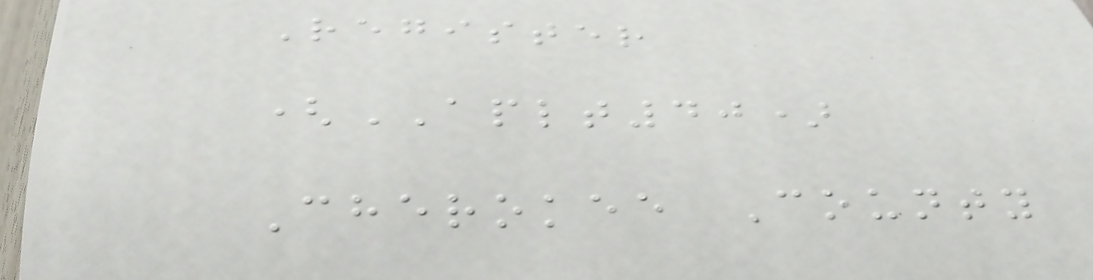Register
(APLT40)
Cherokee County
